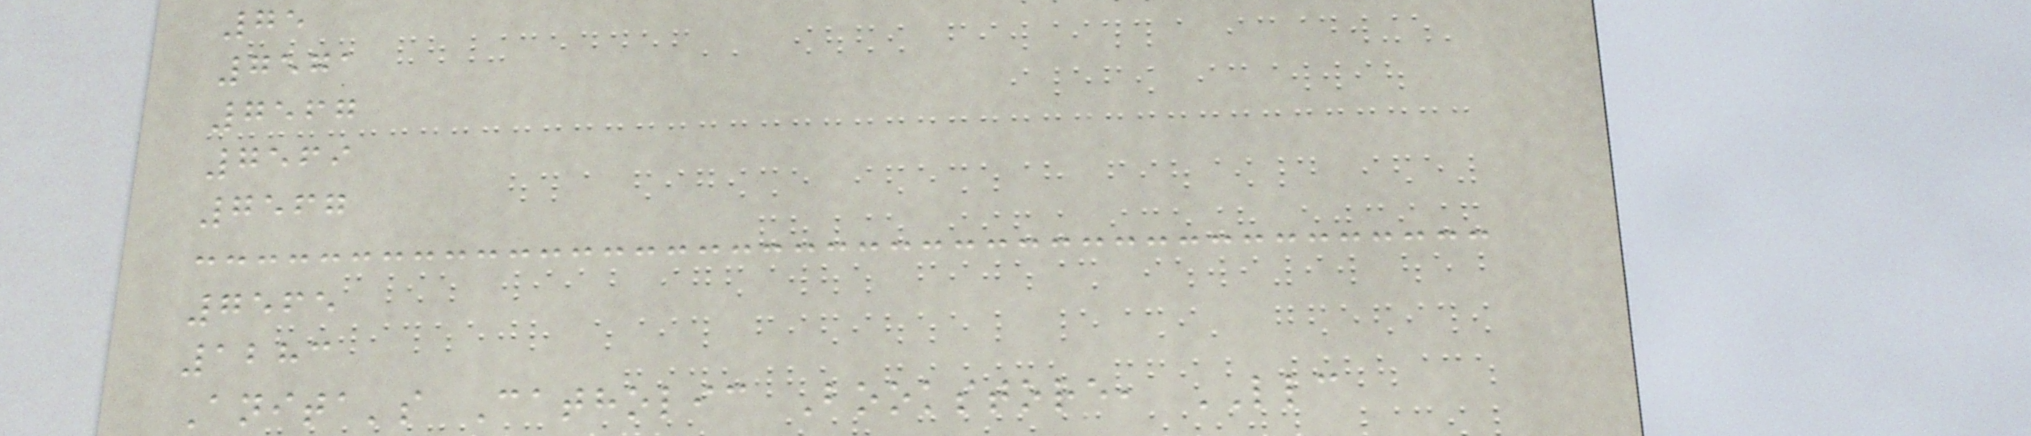75
7571
7567
7569
7567
7565
1283
Anita's Catholic Bookstore, LLC
